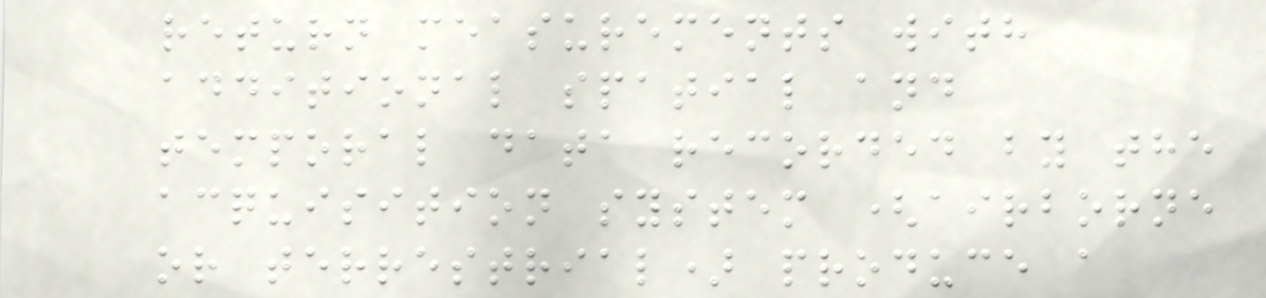return measurements with
additional spatial and
temporal data recorded by the
acquisition system (airborne
or terrestrial) produce a
